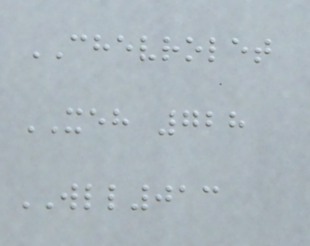CHEVROLET
XEH 728
WLL013
